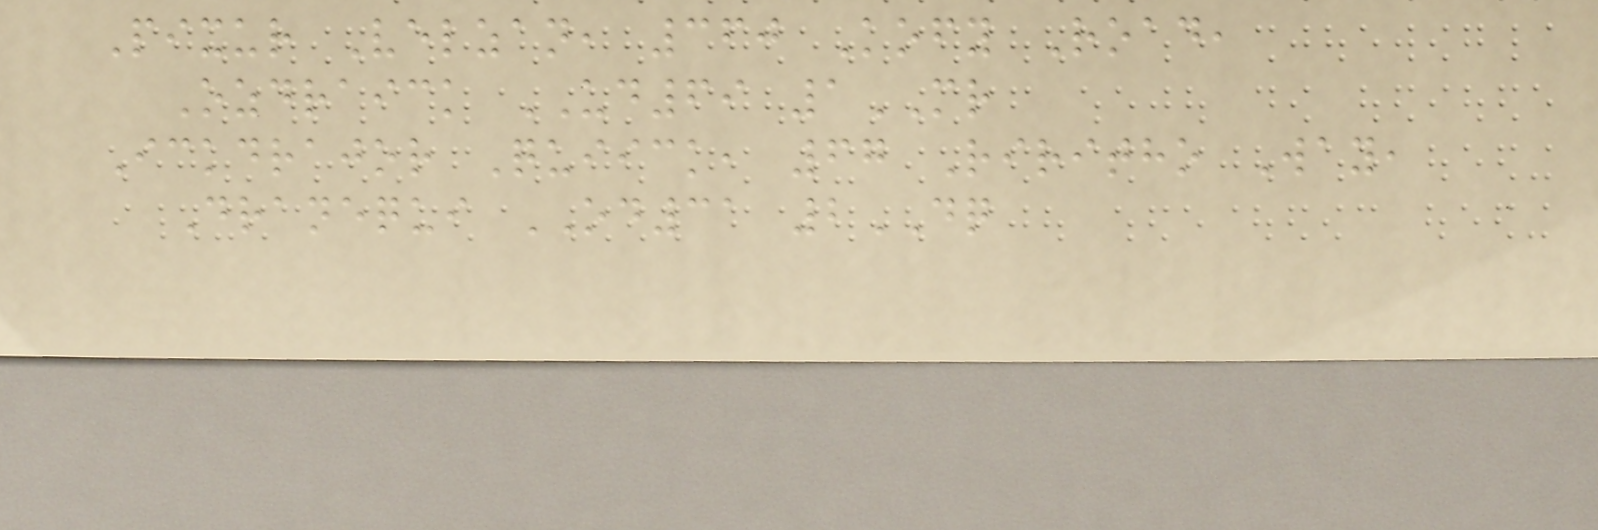Pixur Velzan, 360 Kofy Road,
Ozdraick UD69 1MR
Ickdrajor Quiick, 67 Riritho Way,
Dranequi OD31 2DQ
